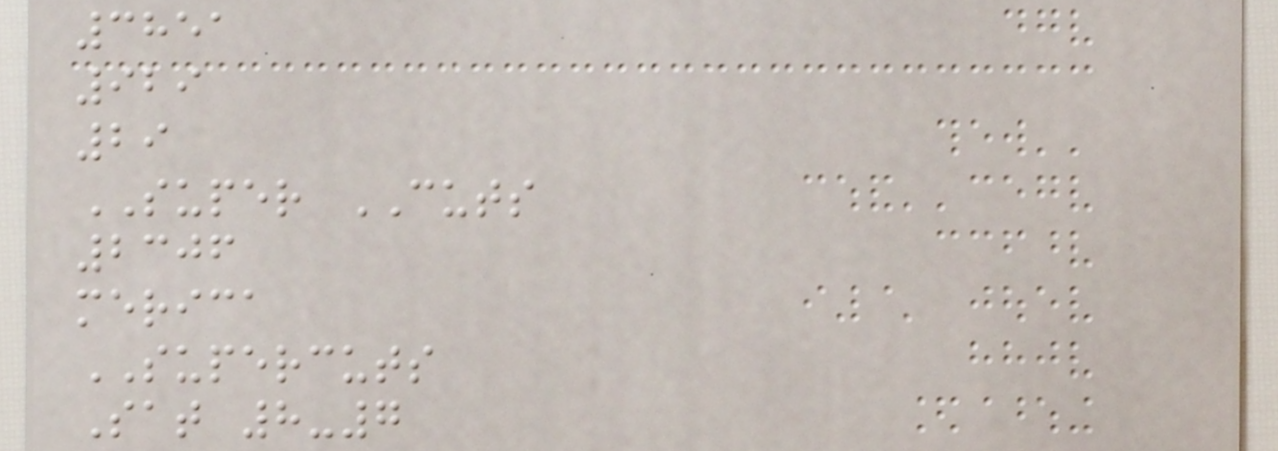3851
929
29
SUPER CUTS
2306
merica
SUPERCUTS
Sat 8-7
